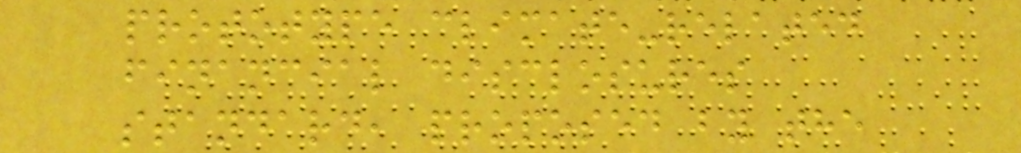prototype climate-related
financial disclosures
standard, proposed by the
